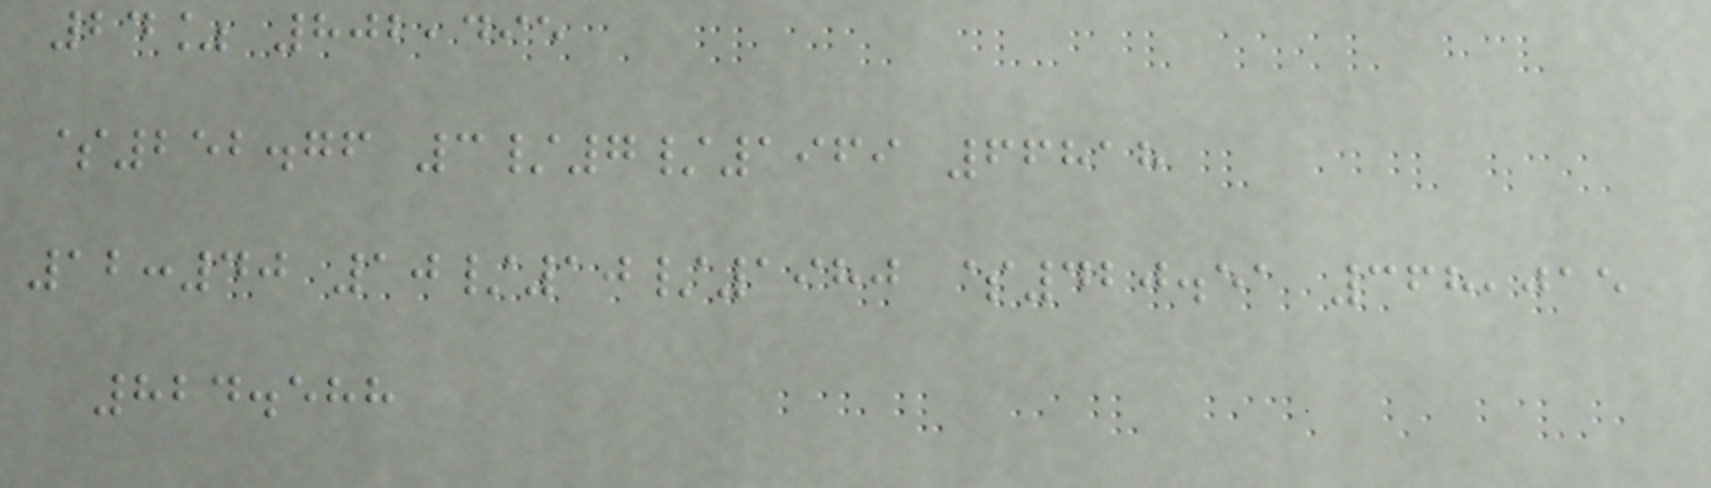24% 802,495
$252.76 3/7/1969 66818
12:40 10/10/1980 $420.51 368,015
824.588
